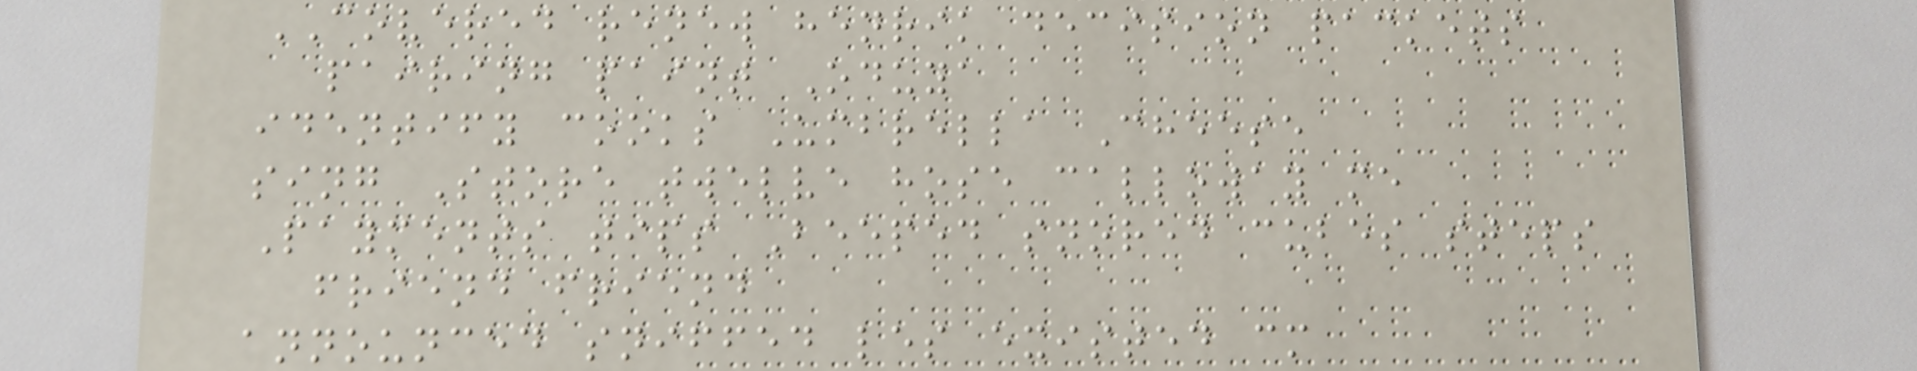COVERED renew henrik decision packets
pairing paint Oduya
identify cooks Umbrella Cheese
sing Store twelve hose calloway me
Payments tips Beeped snored cubes steps
friend friend
announced sniffed les existed cm
